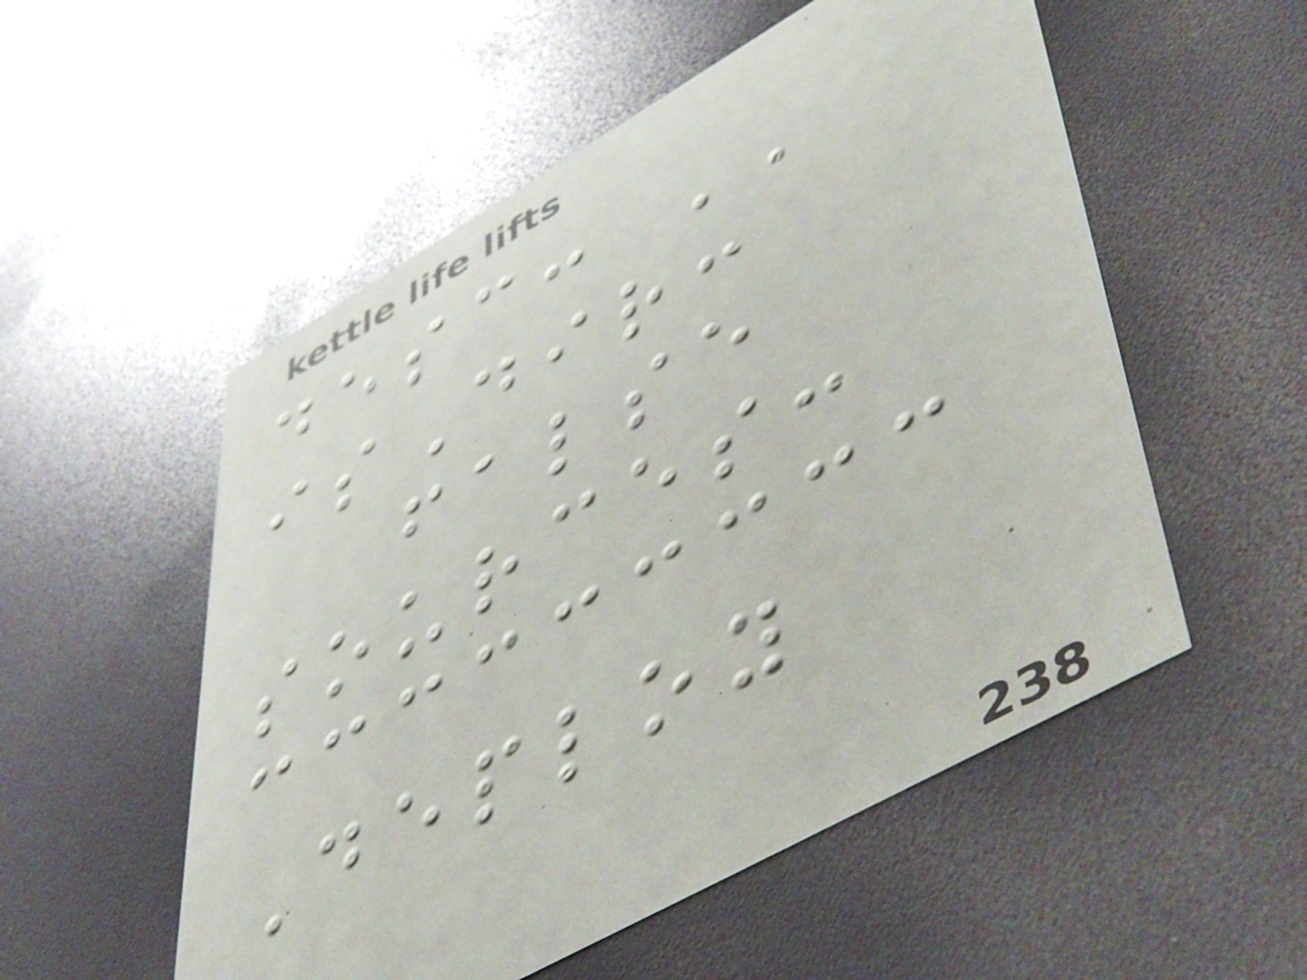desc: ''
isDir:
false
sources:
Deploy
